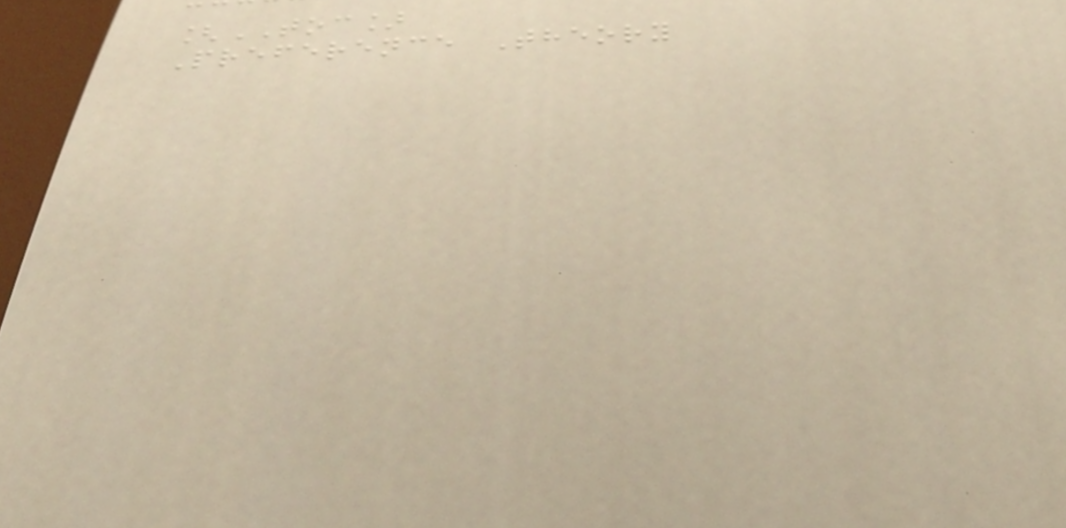[TOC]
Preference Theory
